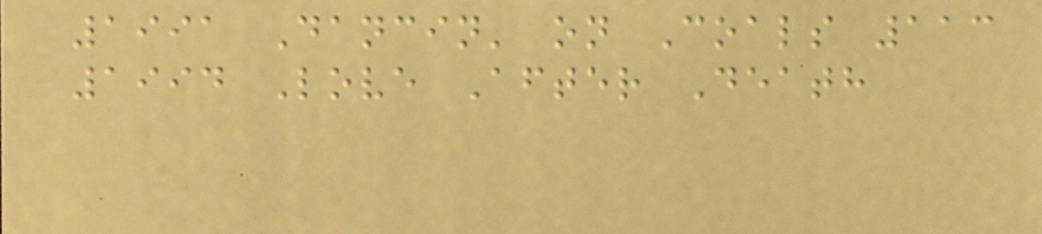1991 Dancin' on Coals 113
1994 Love After Death
